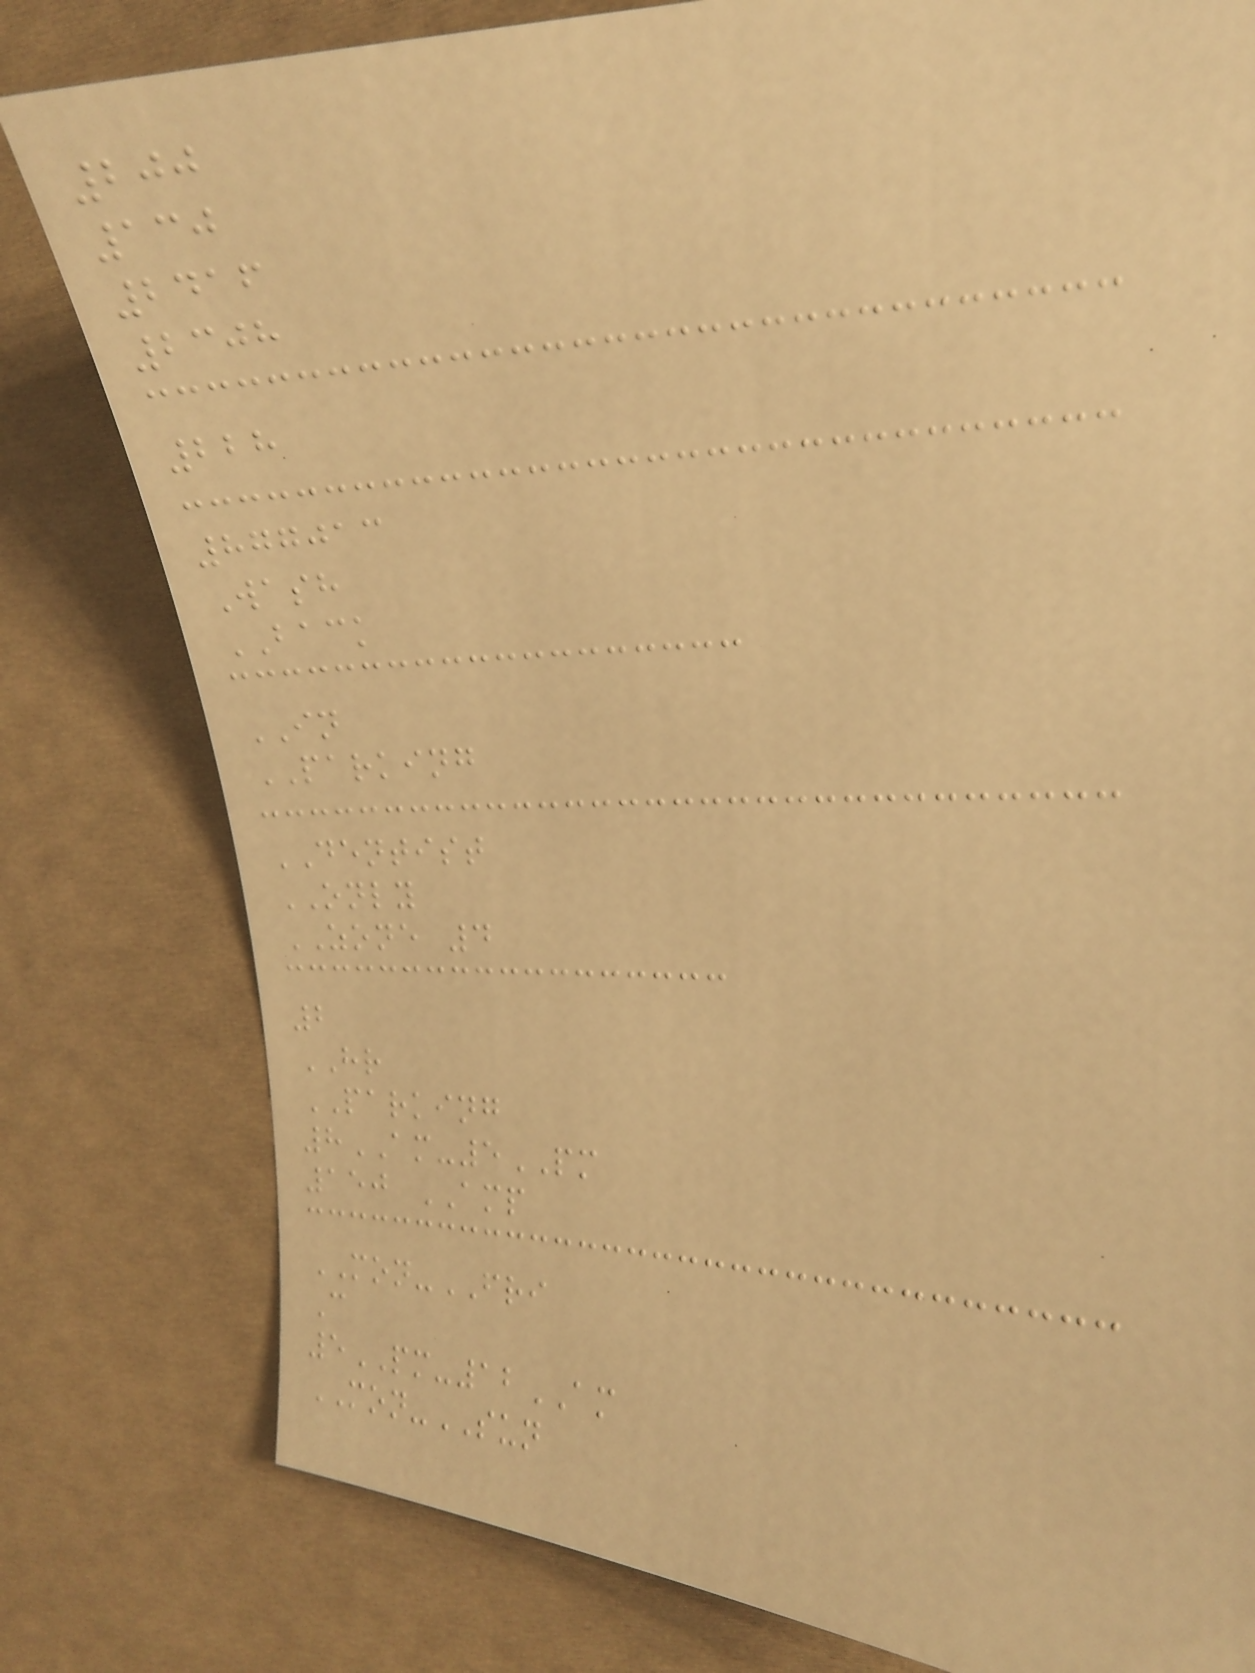200
130
2416
2308
228
877013
Wash
BACK
IN
PARKING
DENTIST
ONLY
ZONE 4
2
HR
PARKING
8AM-5PM
150 AMP
MON-FRI
C
5PM-12AM
MON-SUN
